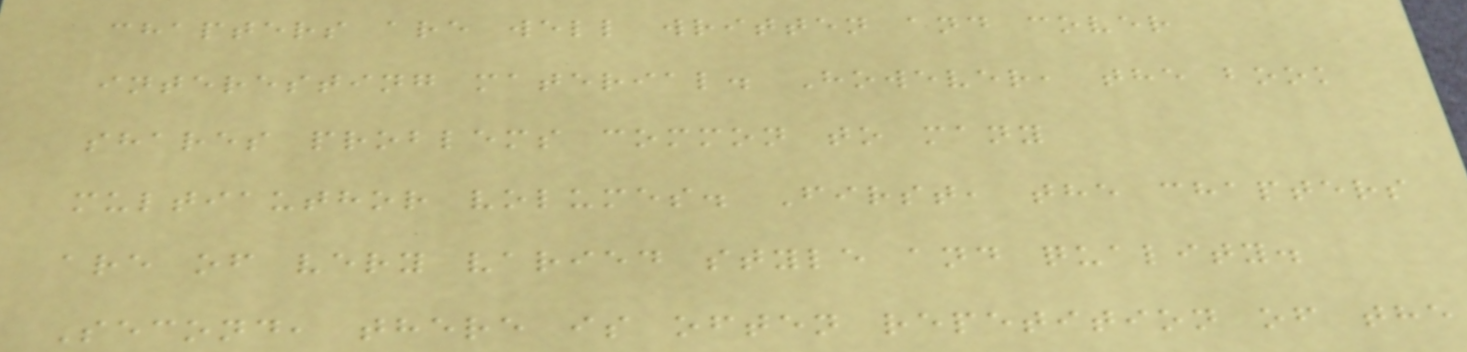chapters are well written and cover
interesting material. However, the book
shares problems common to many
multiauthor volumes. First, the chapters
are of very varied style and quality.
Second, there is often repetition of the
